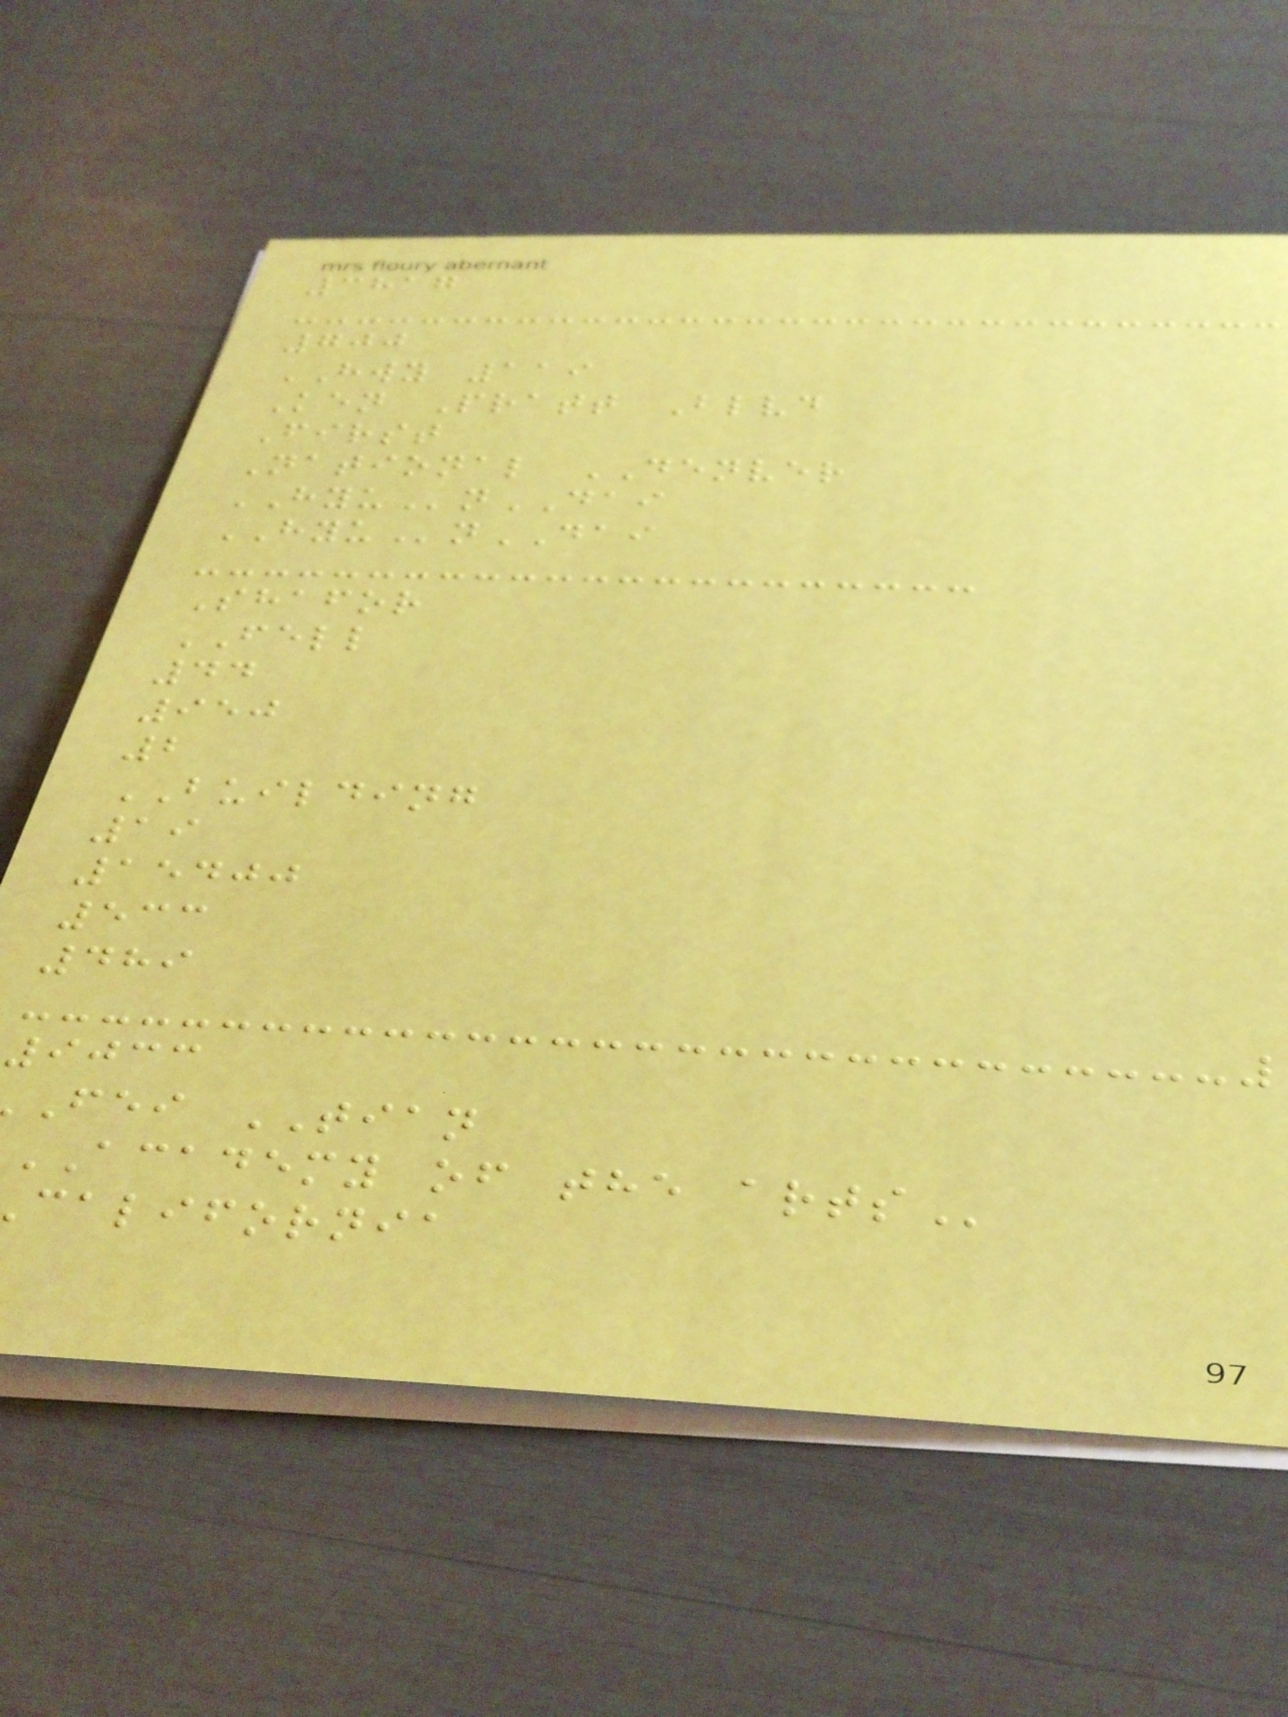3817
700
HWY 119
Ken Pratt Blvd
First
National DENVER
HYUnDAI
HYUnDAI
Shafor
FELL
44
950
2
BUILDING
19
15400
533
489
9033
fei TIAN
ACADEMY of the
california
